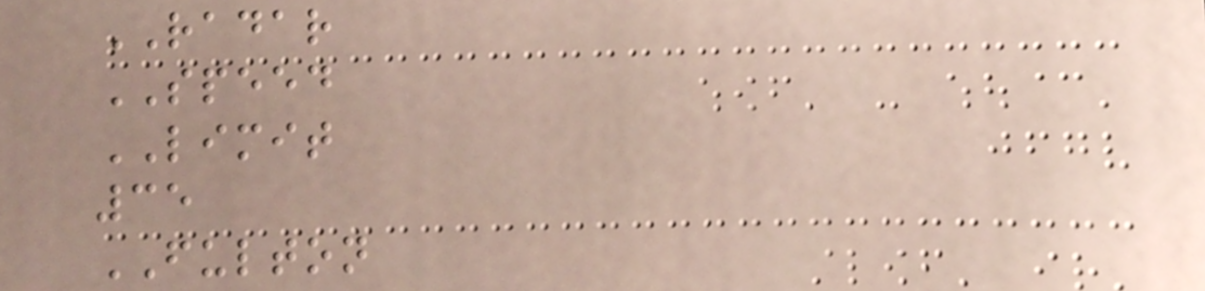RADAR
SPEED
LIMIT
35
FULTON
